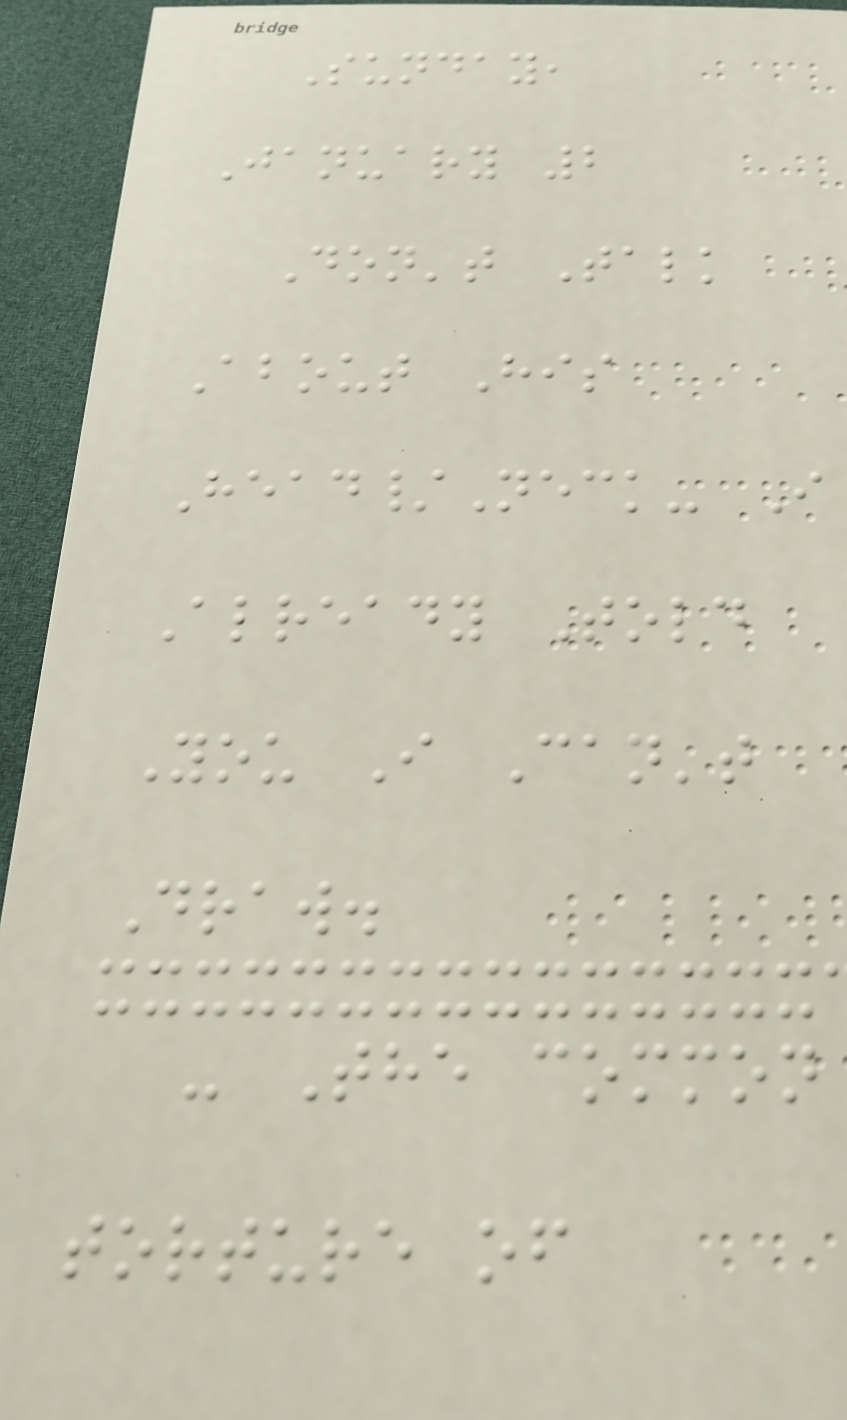Sunday,
January 2
Don't Talk
About His
Head/Neck- I
Already Told
You I Can't
Draw.
- The common
torture of
